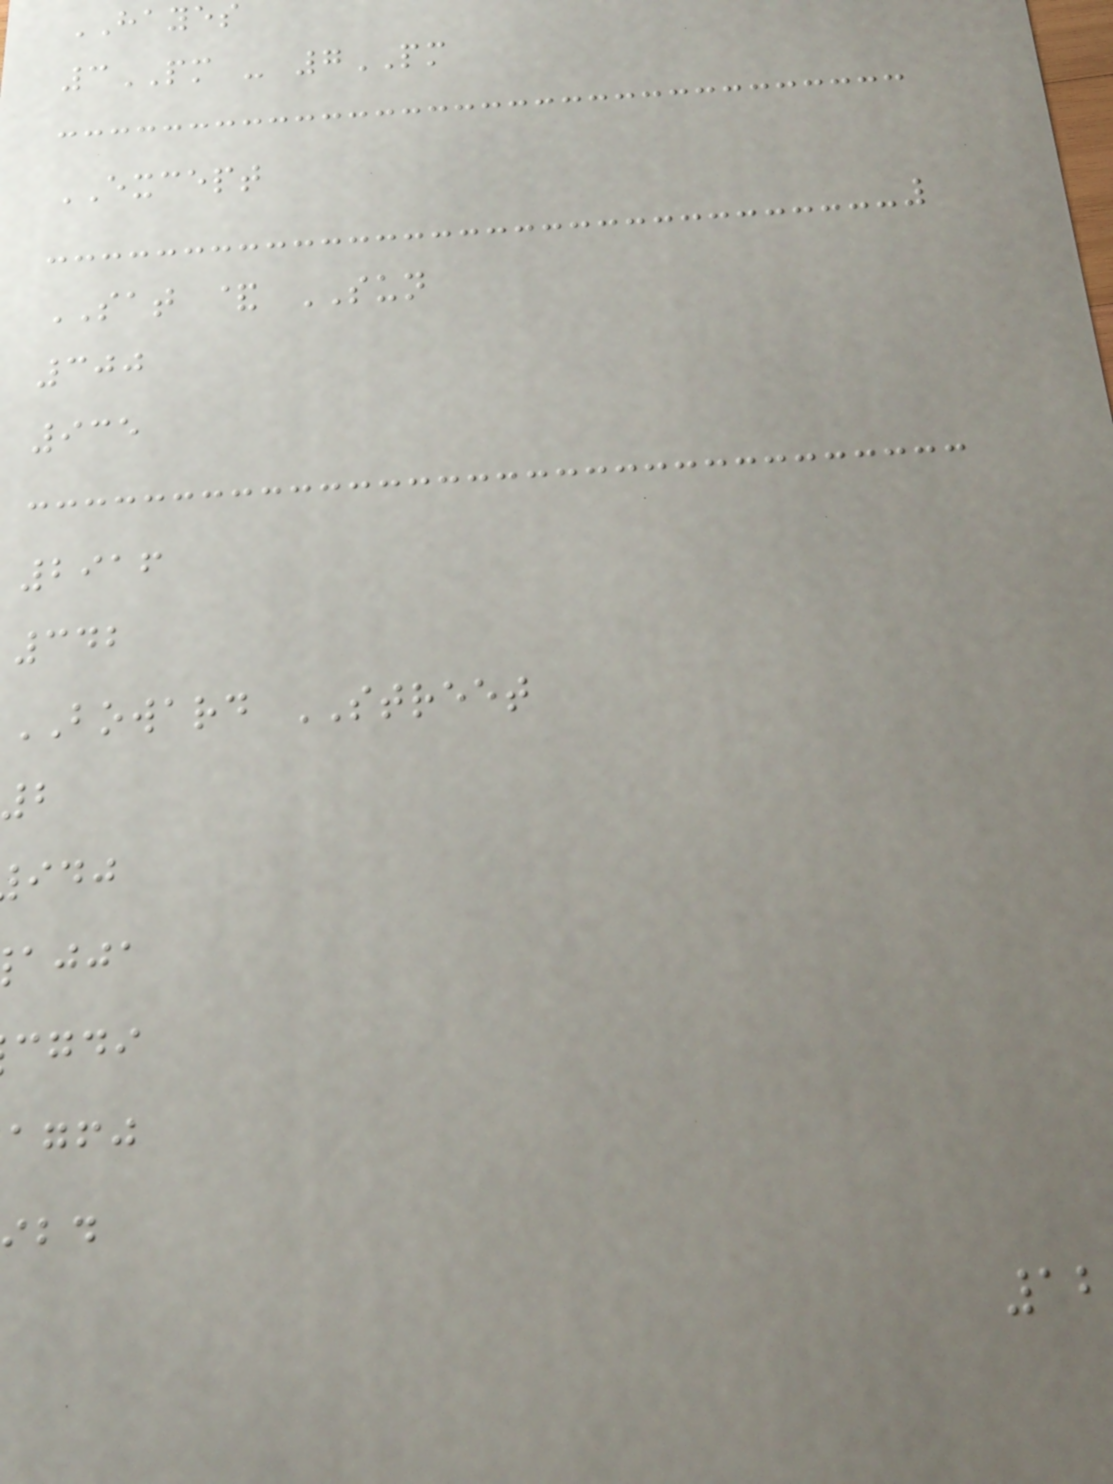HAYES
3PM - 7PM
EXCEPT
SAT & SUN
300
935
2916
342
BOWARD STREET
2
ajja
cgdi
agfj
12
